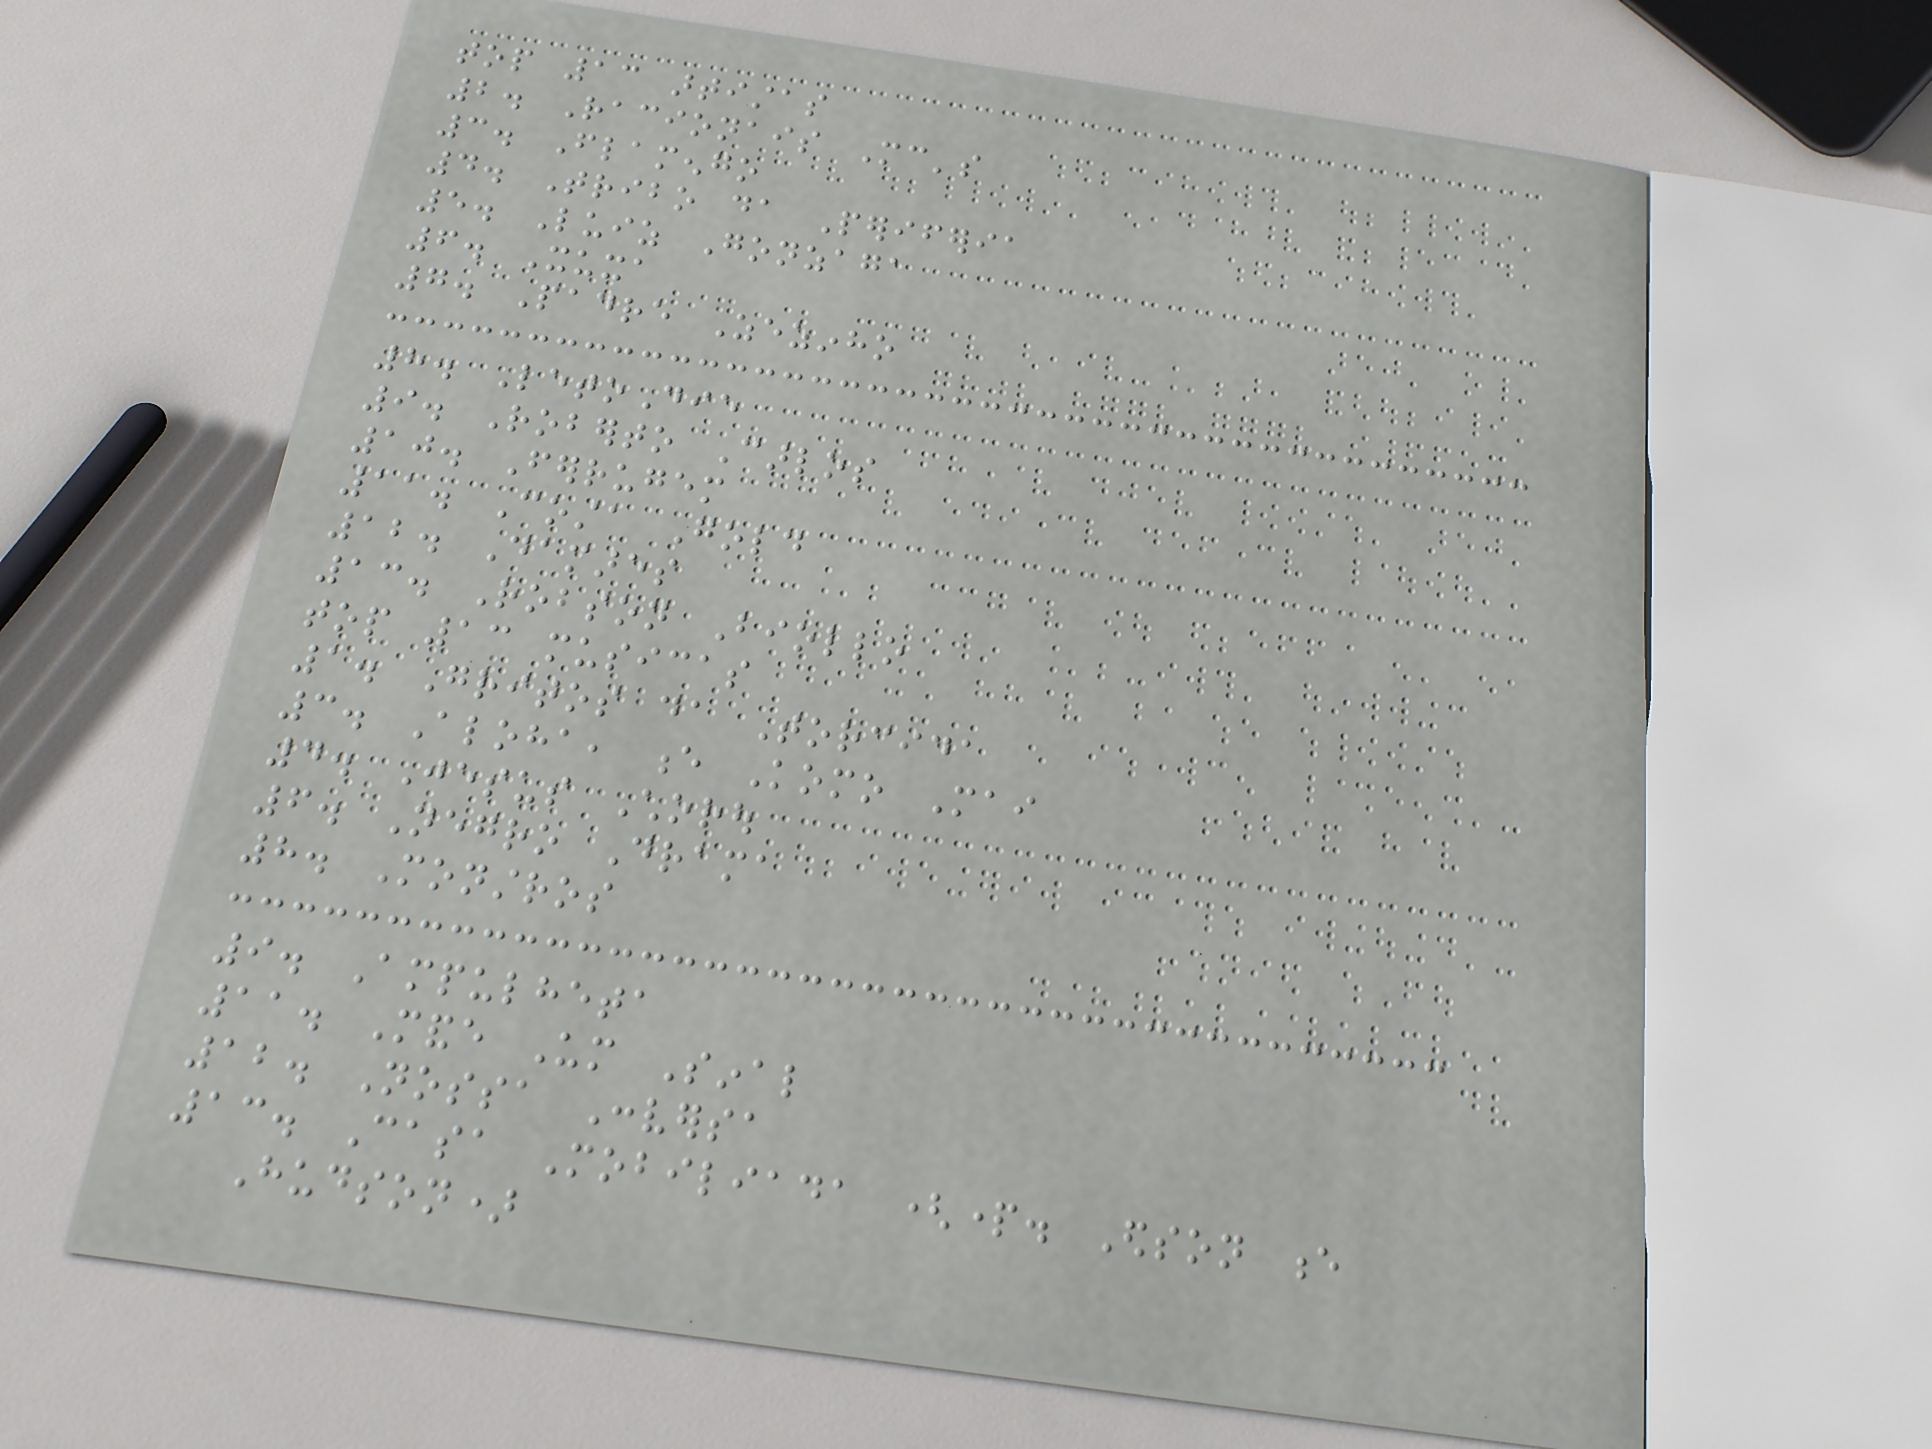top 13 artistas
2. Racionais Mc's
3. Flamengo
4. Tribo da Periferia
5. Luiz Gonzaga
6. Xuxa
7. Padre Zezinho
8. LetoDie
9. Roberto Carlos
10. Ferrugem
11. Costa Gold
12. Damares
13. Robson Biollo
top 13 musicas
1. Gritos da Torcida
3. Aloha, e Komo Mai
4. Jesus Chorou
6. Negro Drama
8. Monstros
9. Ampulheta
11. Mande Um Sinal
12. Nossa Conversa
13. Casa Mobiliada (part. Edson e
Hudson)
